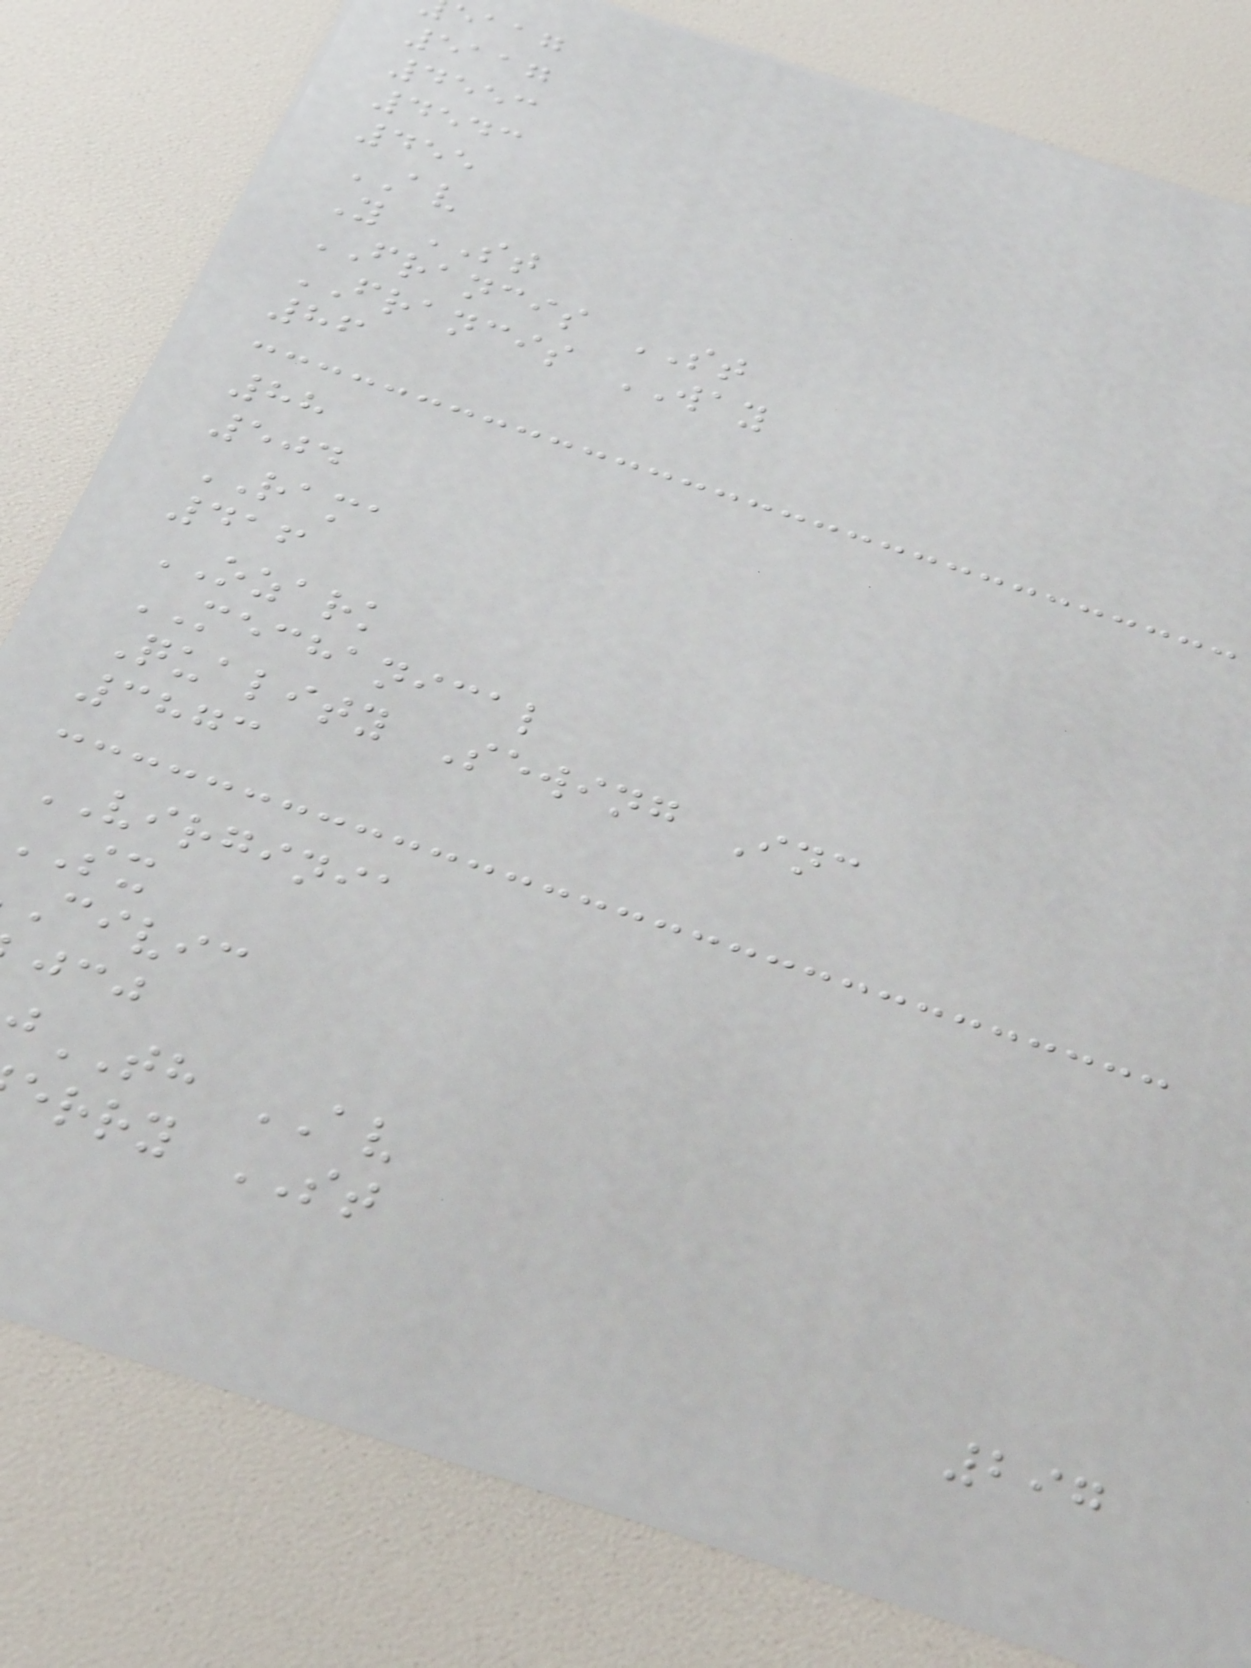eaag
5117
4553
4543
455
AV
Y ST
FRANCIS ST
FRANCIS WAY
86
88
504
RAMA
416
OZARK
MECHANICAL
Quality Sewing Inc
3873
VIRGINIA
civic
TH AV
erry ST
297
